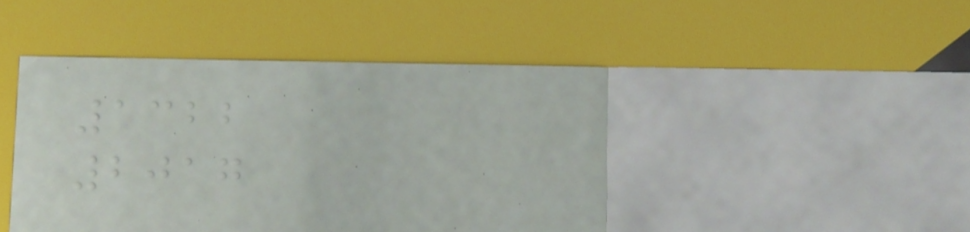1322
2017
